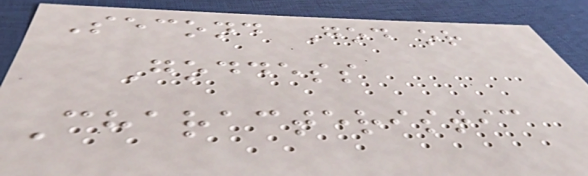Second God or
Goddess
Characteristic
